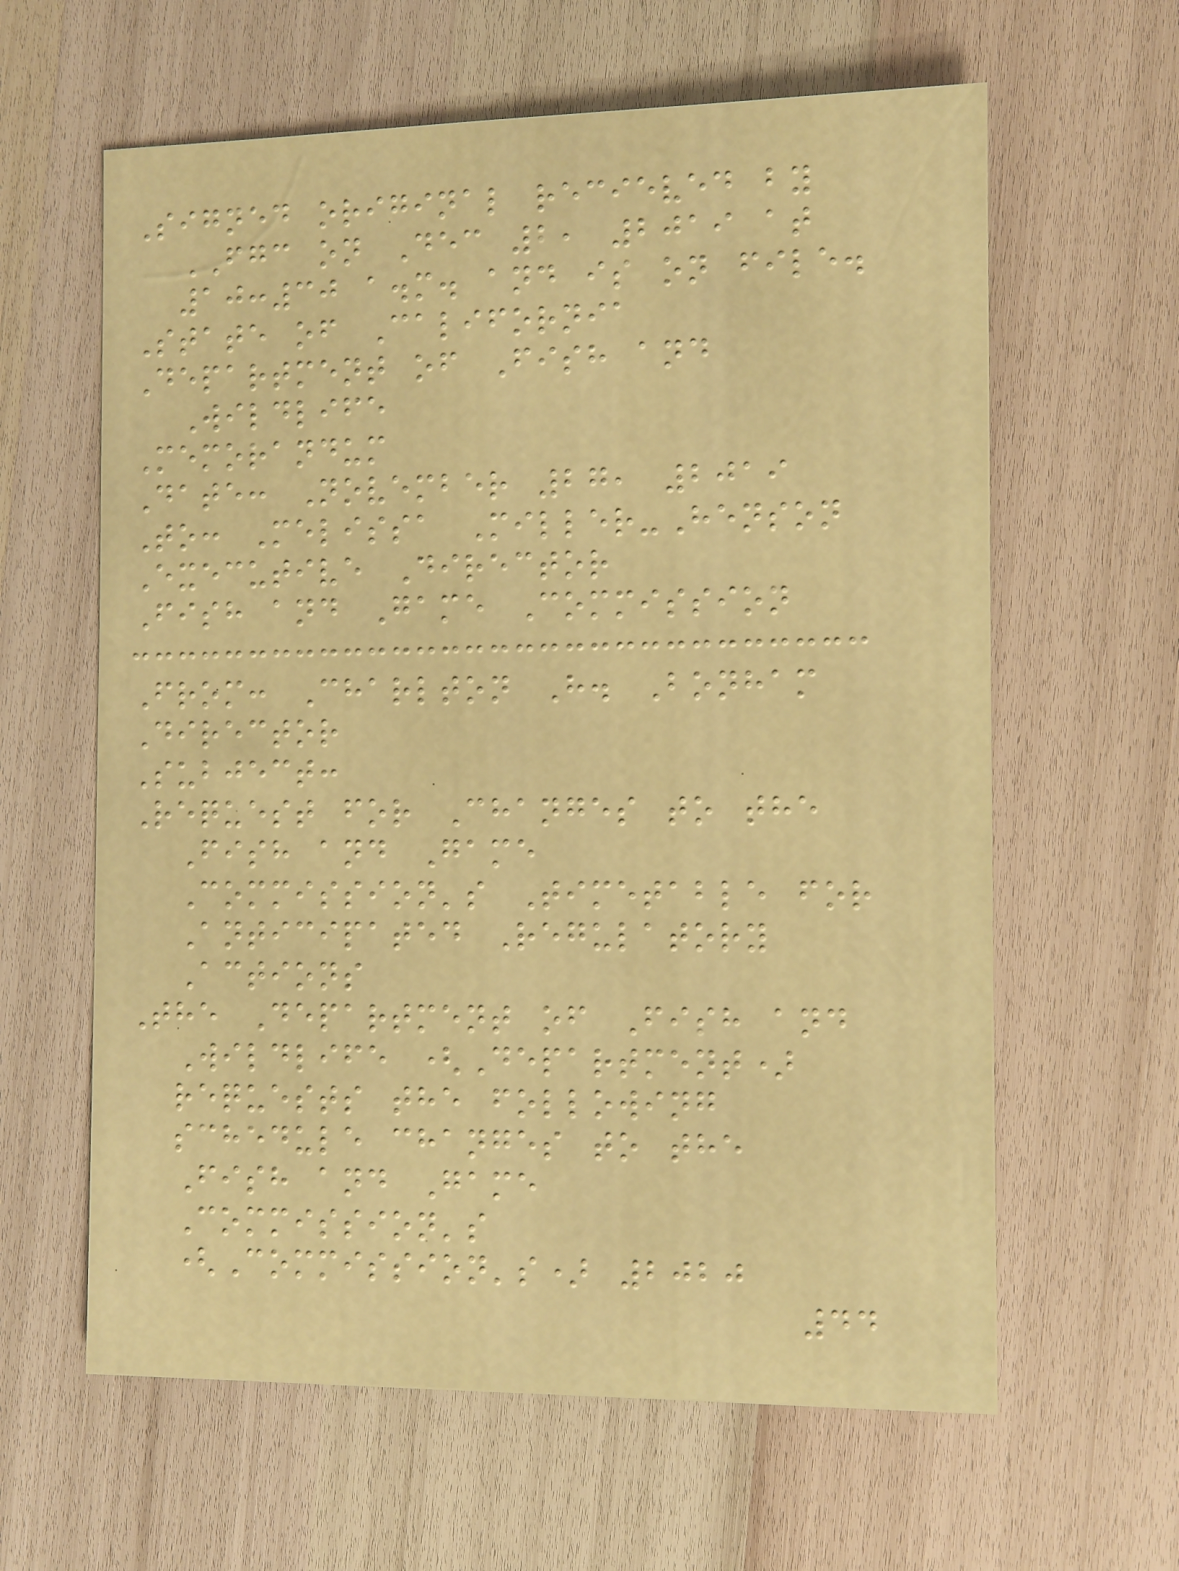Signed original recieved by
FGC on Dec 2, 2019 at
10:30 a.m. and is on file.
State of California
Department of Fish and
Wildlife
Memorandum
Date: November 27, 2019
To: Melissa Miller-Henson
Executive Director
Fish and Game Commission
From: Charlton H. Bonham
Director
Subject:
Request for Changes to the
Fish and Game
Commission's Timetable for
Anticipated Regulatory
Actions
The Department of Fish and
Wildlife (Department)
requests the following
schedule changes to the
Fish and Game
Commission's
(Commission's) 2020
44
